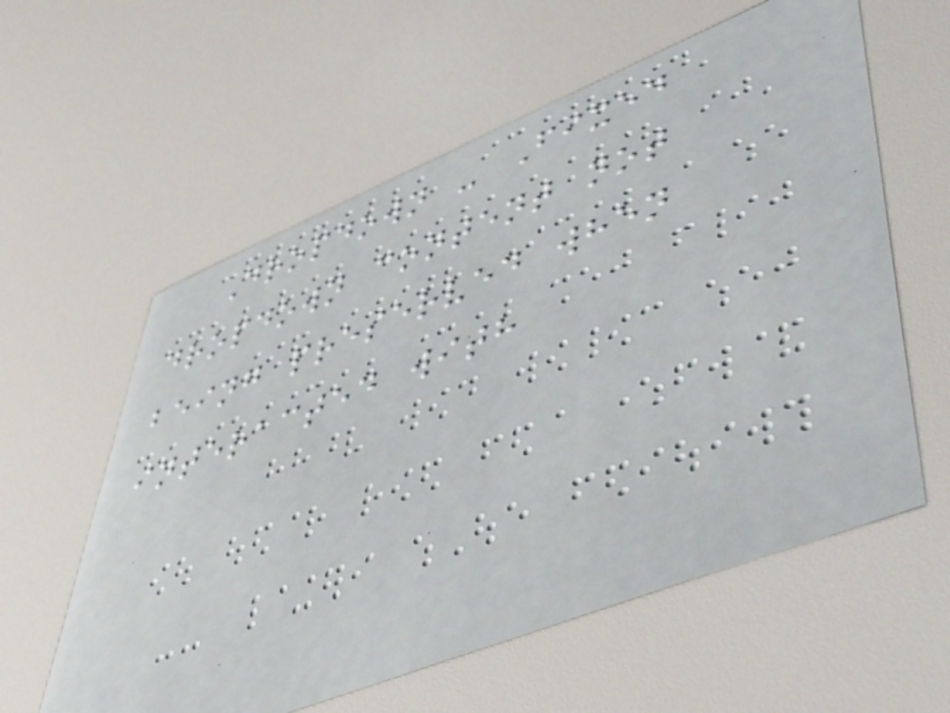Dropdown - Fixed
dropdown content not
being preserved when
interacted with
